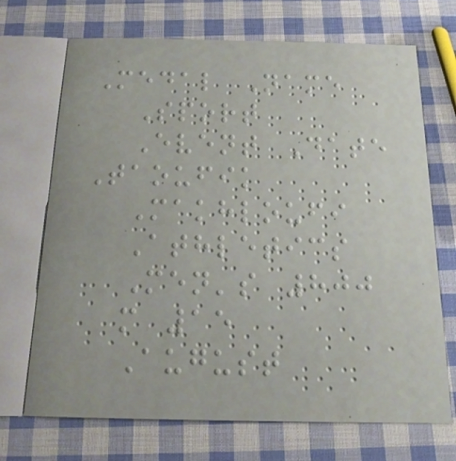Medal Name
Sport
Event Date
Taoufik
Makhloufi
Athletics
Men's 800
m 15
August
